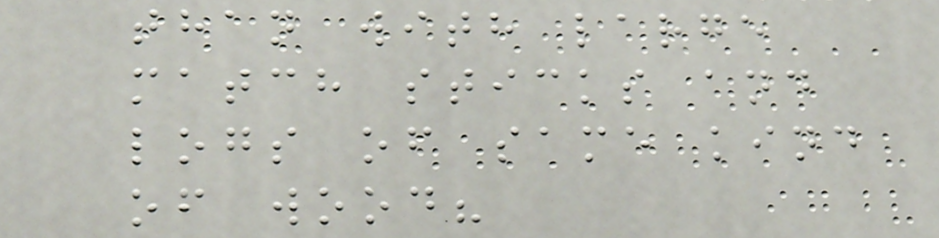than with large
match sticks and
logs of same kind
of wood?
